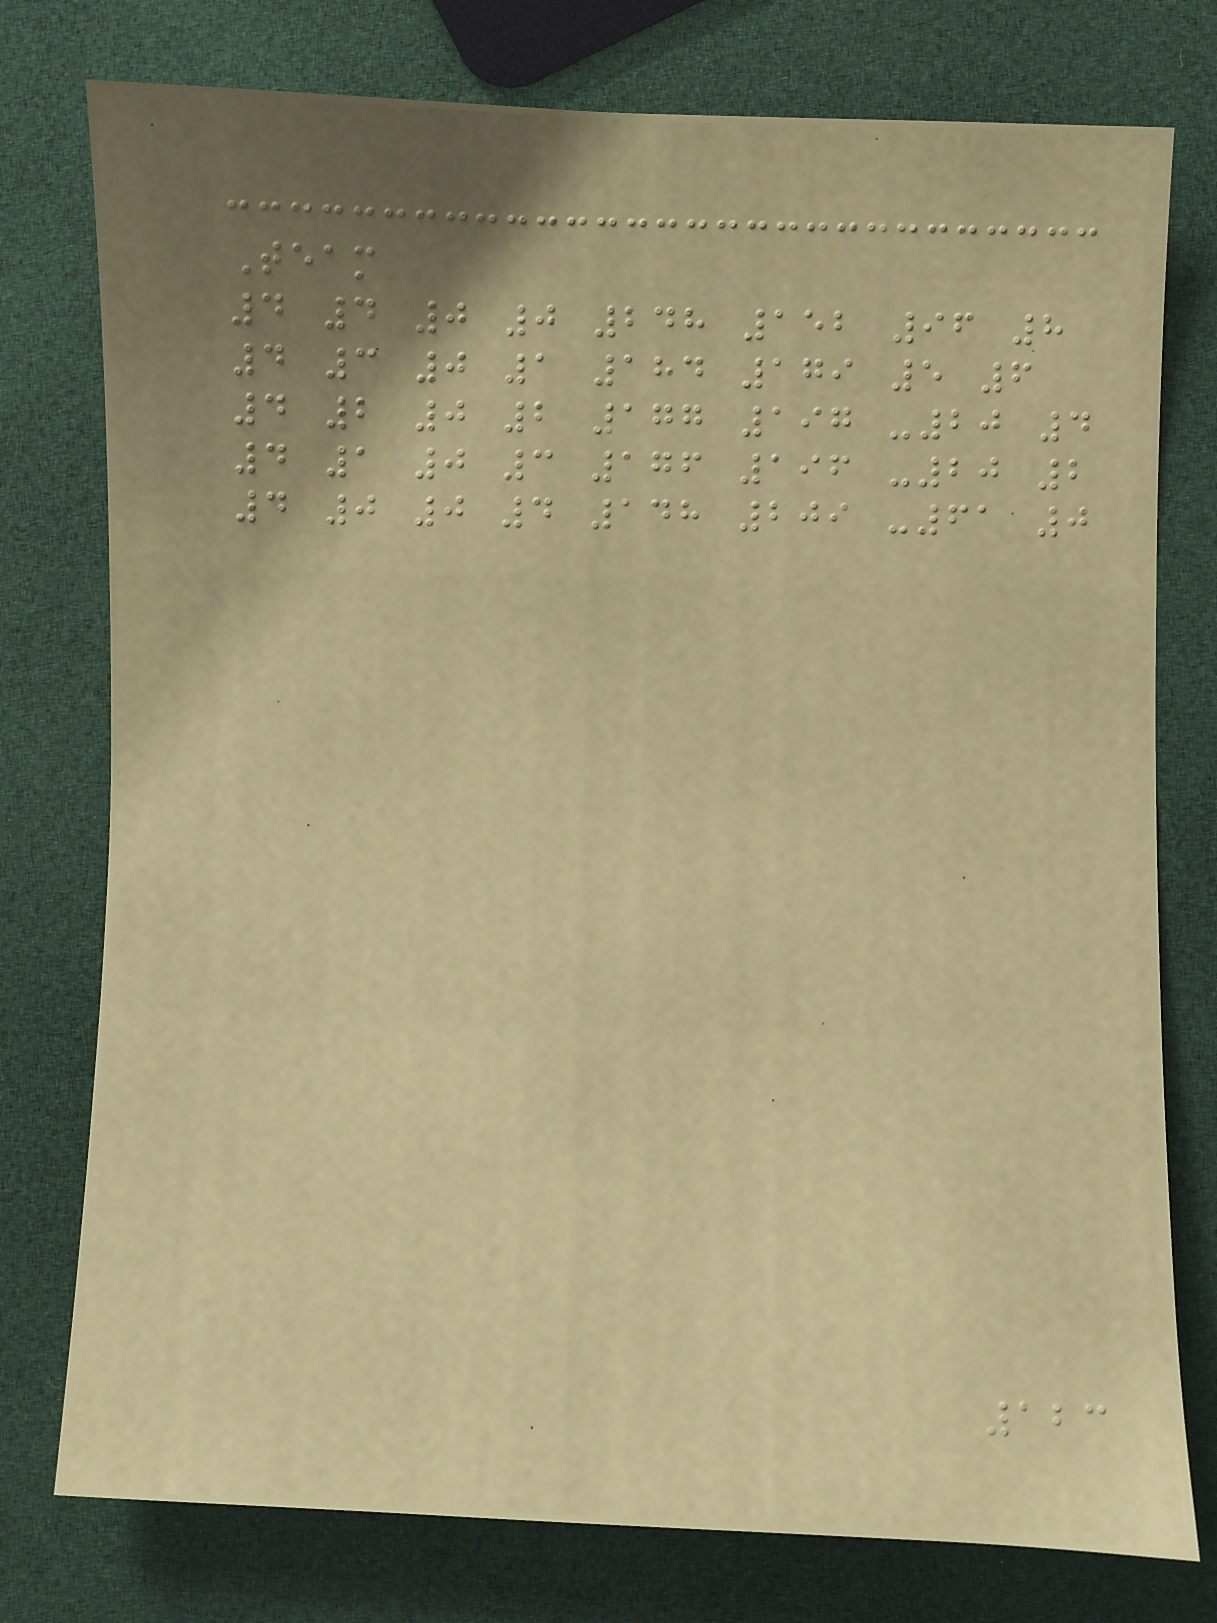Team
4 4 0 0 248 152 96 8
4 3 0 1 184 179 5 6
4 2 0 2 177 197 -20 4
4 1 0 3 176 196 -20 2
4 0 0 4 148 209 -61 0
123
